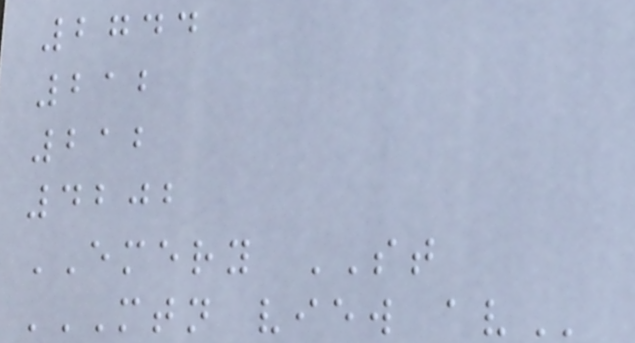2744
212
212
4202
EMERY ST
MTN VIEW AV
